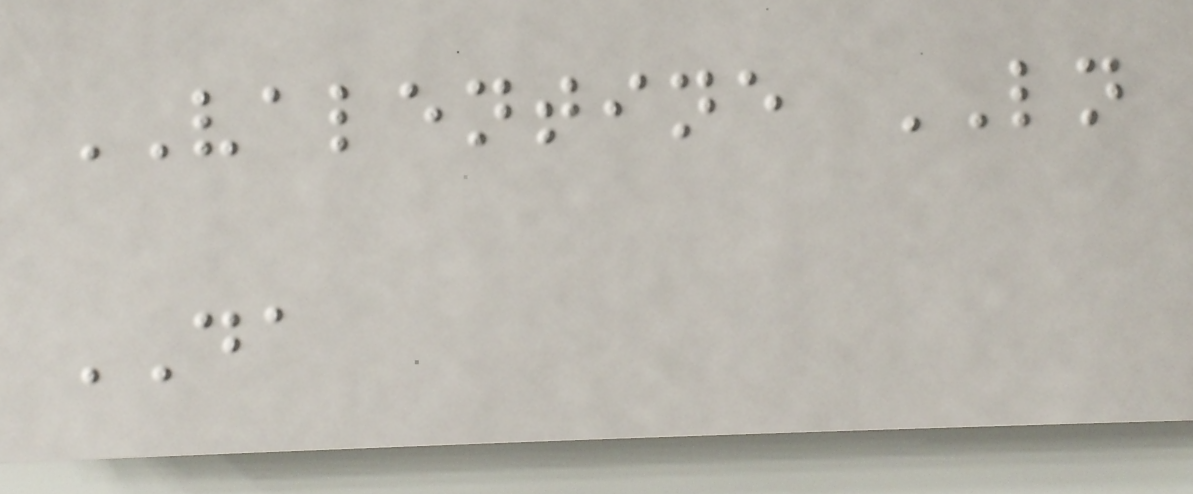VALENTINE LN
DA
